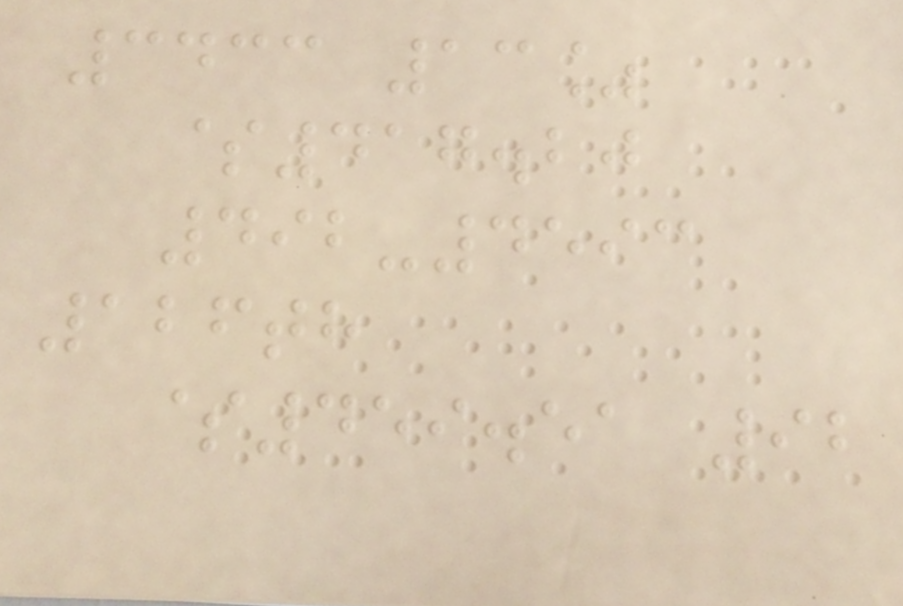3433 13%
$417.20
492-4593
126th
$459.51 92
